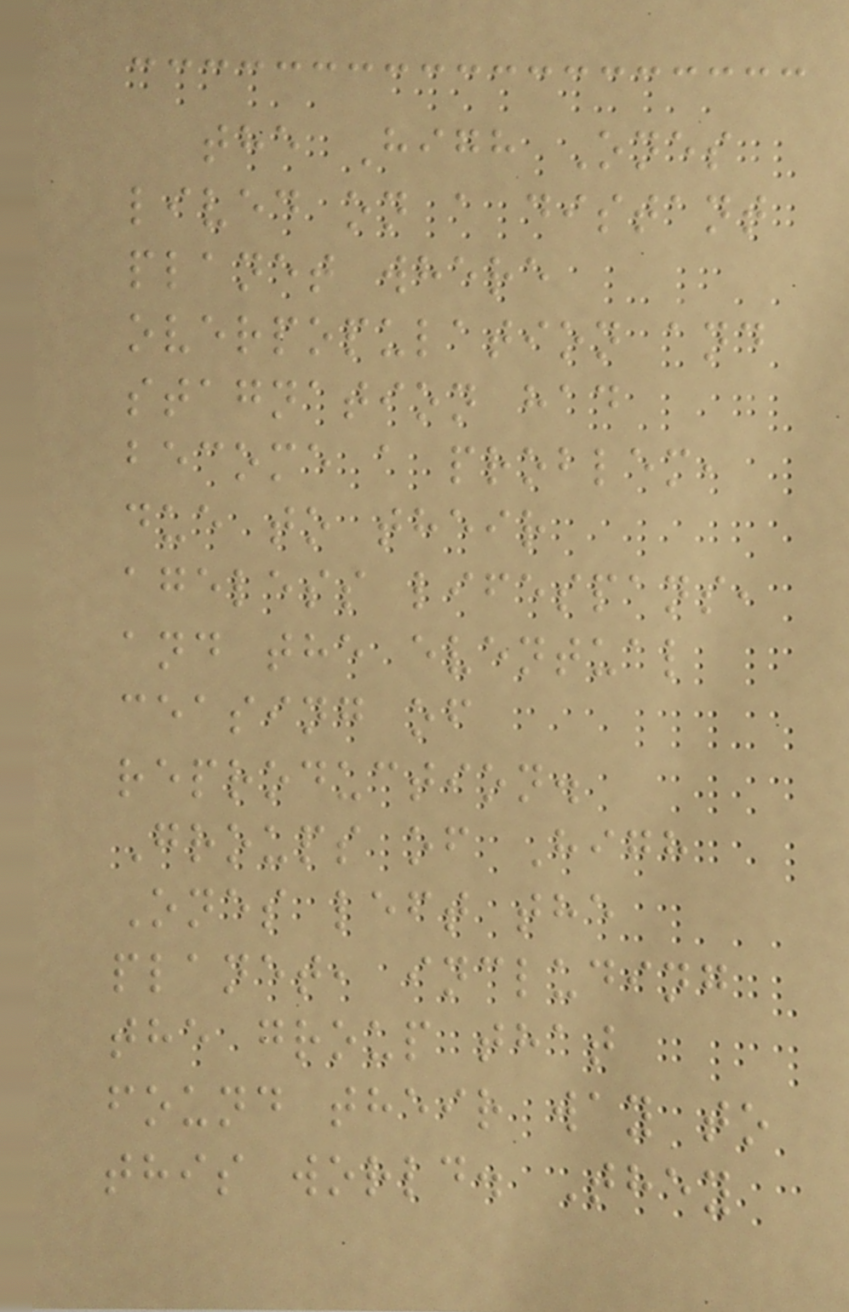the High Ones
lived on a distant
planet where
overpopulation and
stagnation had
become a problem,
due to their
ageless lifespans,
and the eventual
ceasing of
reproduction.
Groups of High
Ones left the
planet, including
the group that
found their way to
this world. They
